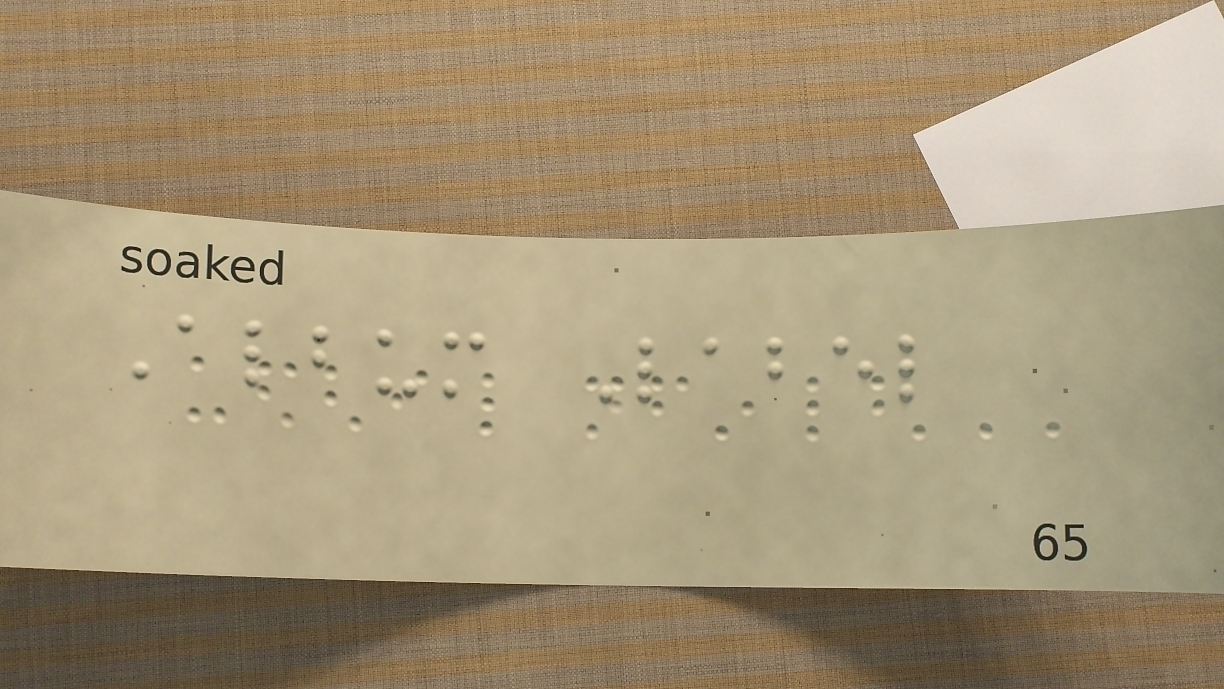Album Label
